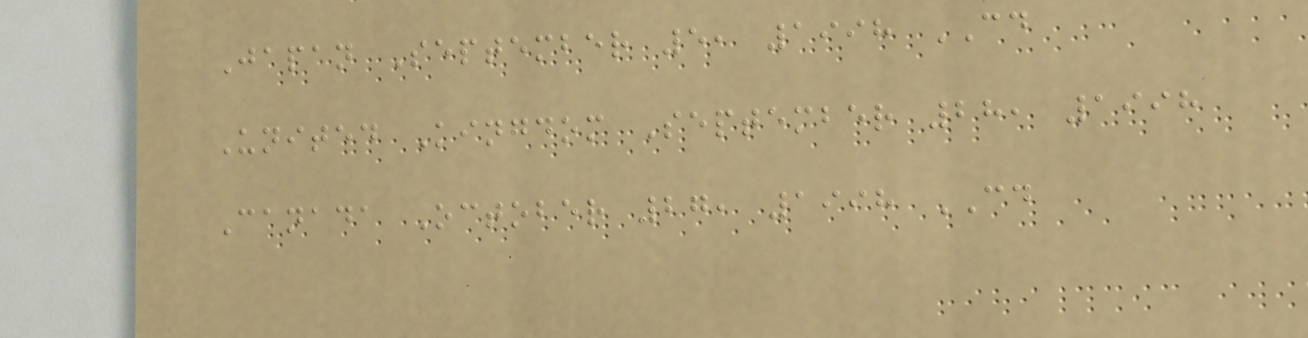Japan September 5, 1998 CD
United Kingdom September 28, 1998
Canada October 27, 1998 CD
